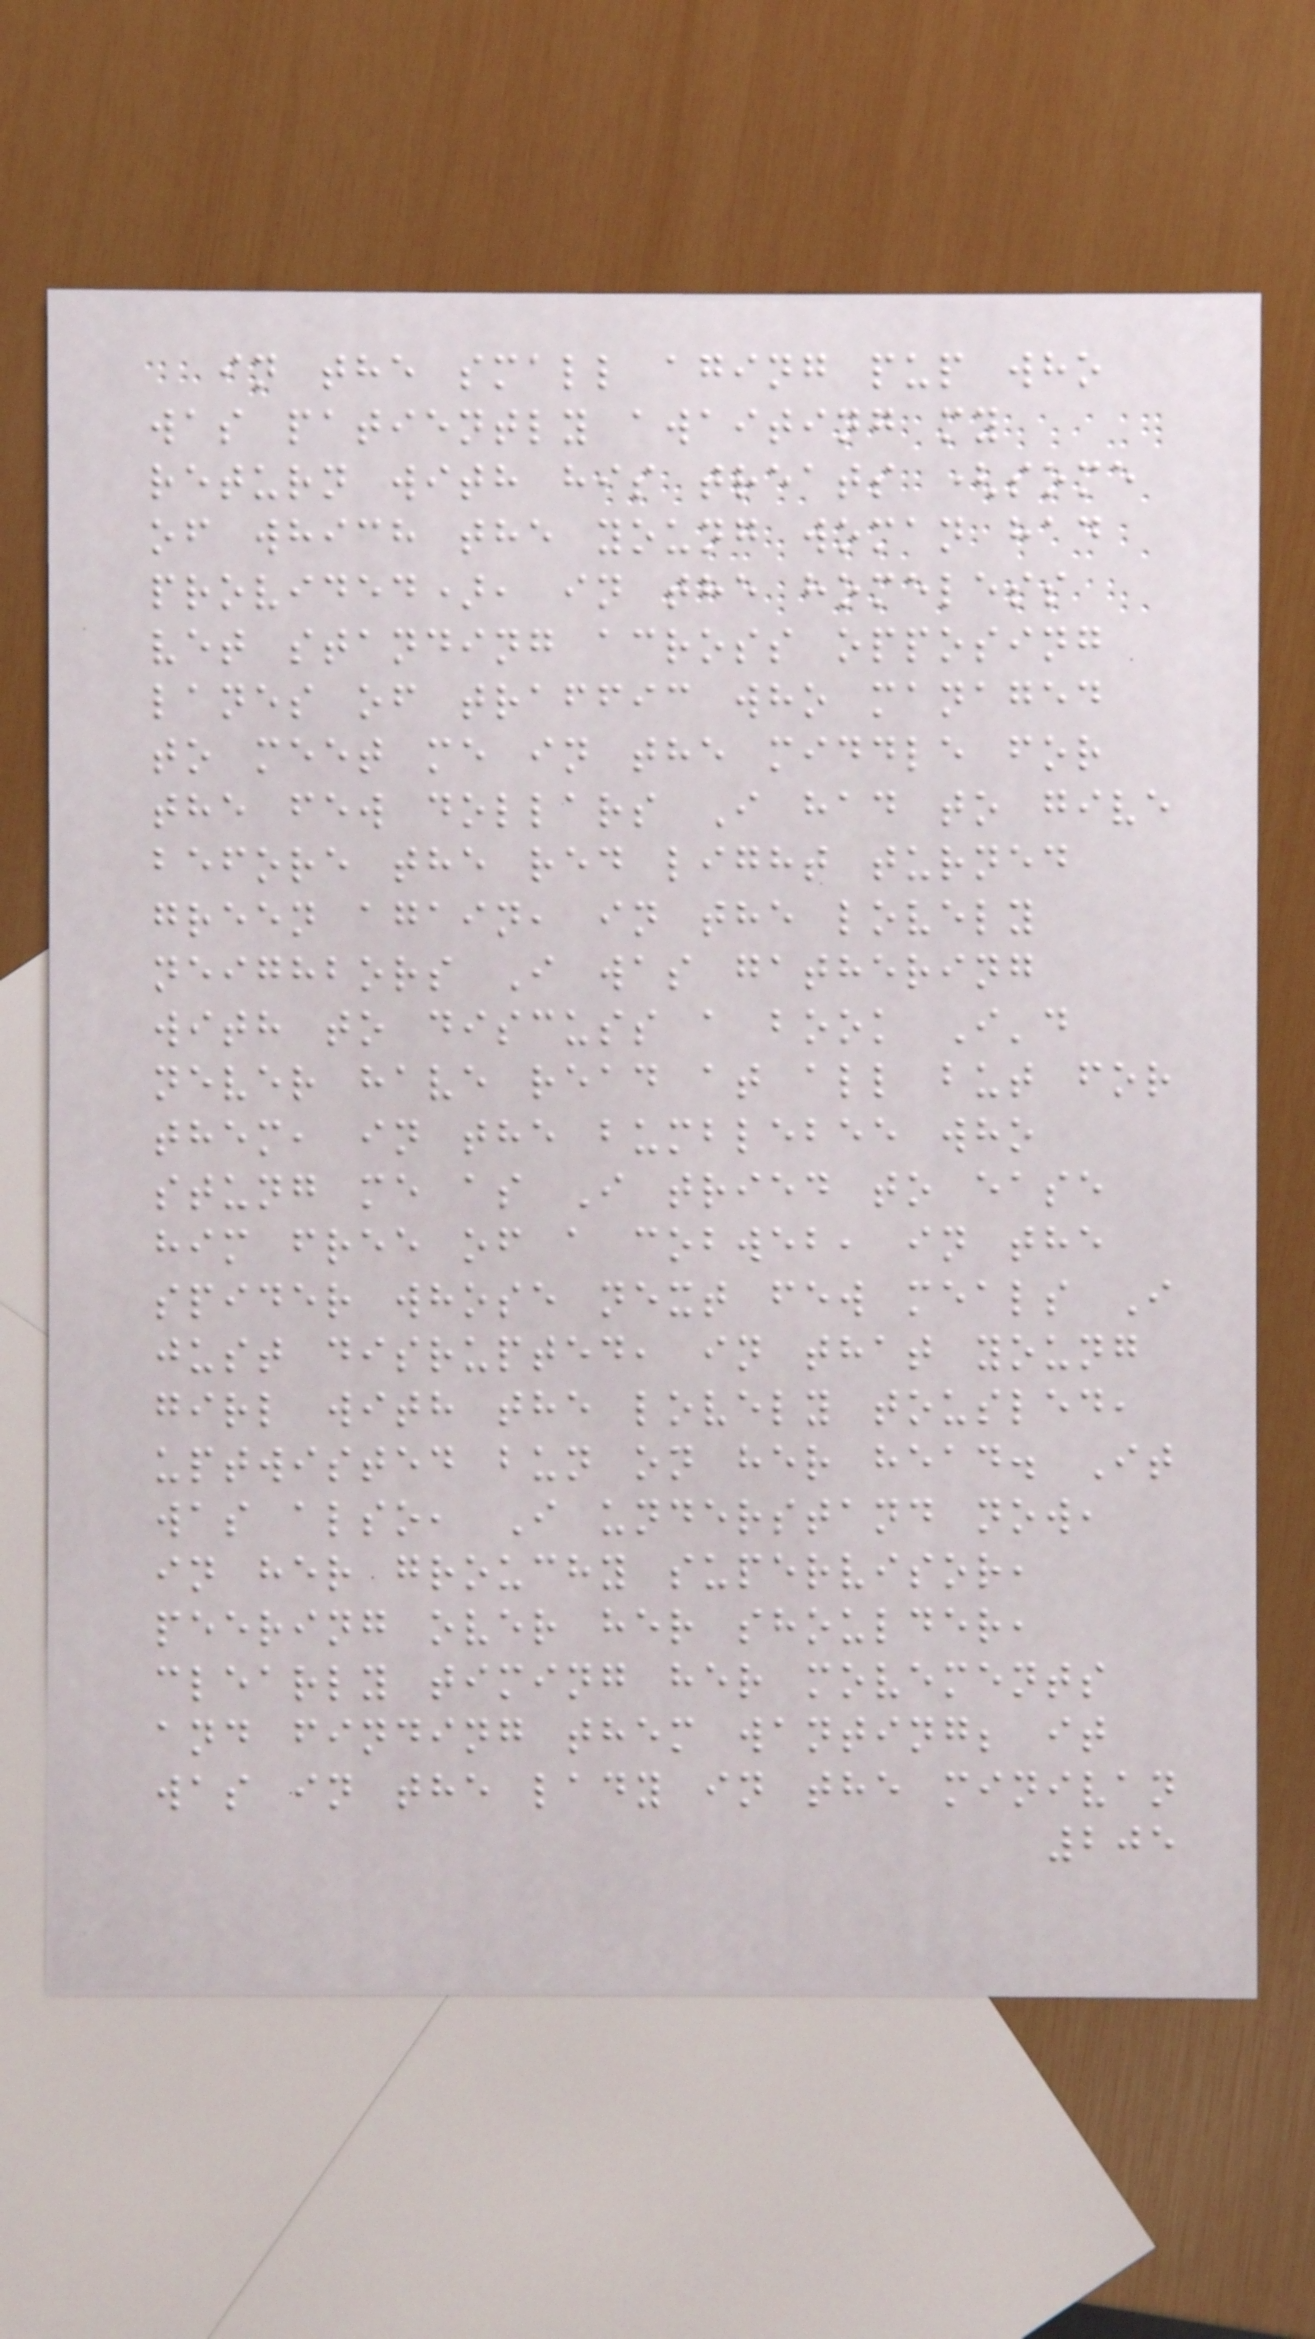in the small aging pup who
was patiently awaiting my
return with his treats (some
of which the young woman had
provided), in the homeless
vet standing across opposing
lanes of traffic who managed
to meet me in the middle for
the few dollars I had to give
before the red light turned
green again, in the lovely
neighbors I was gathering
with to discuss a book I'd
never have read at all but for
them, in the bumblebee who
stung me as I tried to ease
him free of a cobweb, in the
spider whose next few meals I
just disrupted, in that young
girl with the lovely tousled,
uptwisted bun on her head. It
was also, I understand now,
in her grouchy supervisor,
peering over her shoulder,
clearly timing her movements
and finding them wanting; it
was in the lady in the minivan
205
